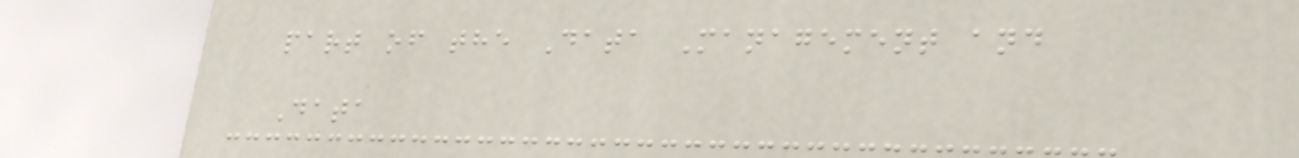part of the Data Management and
Data
